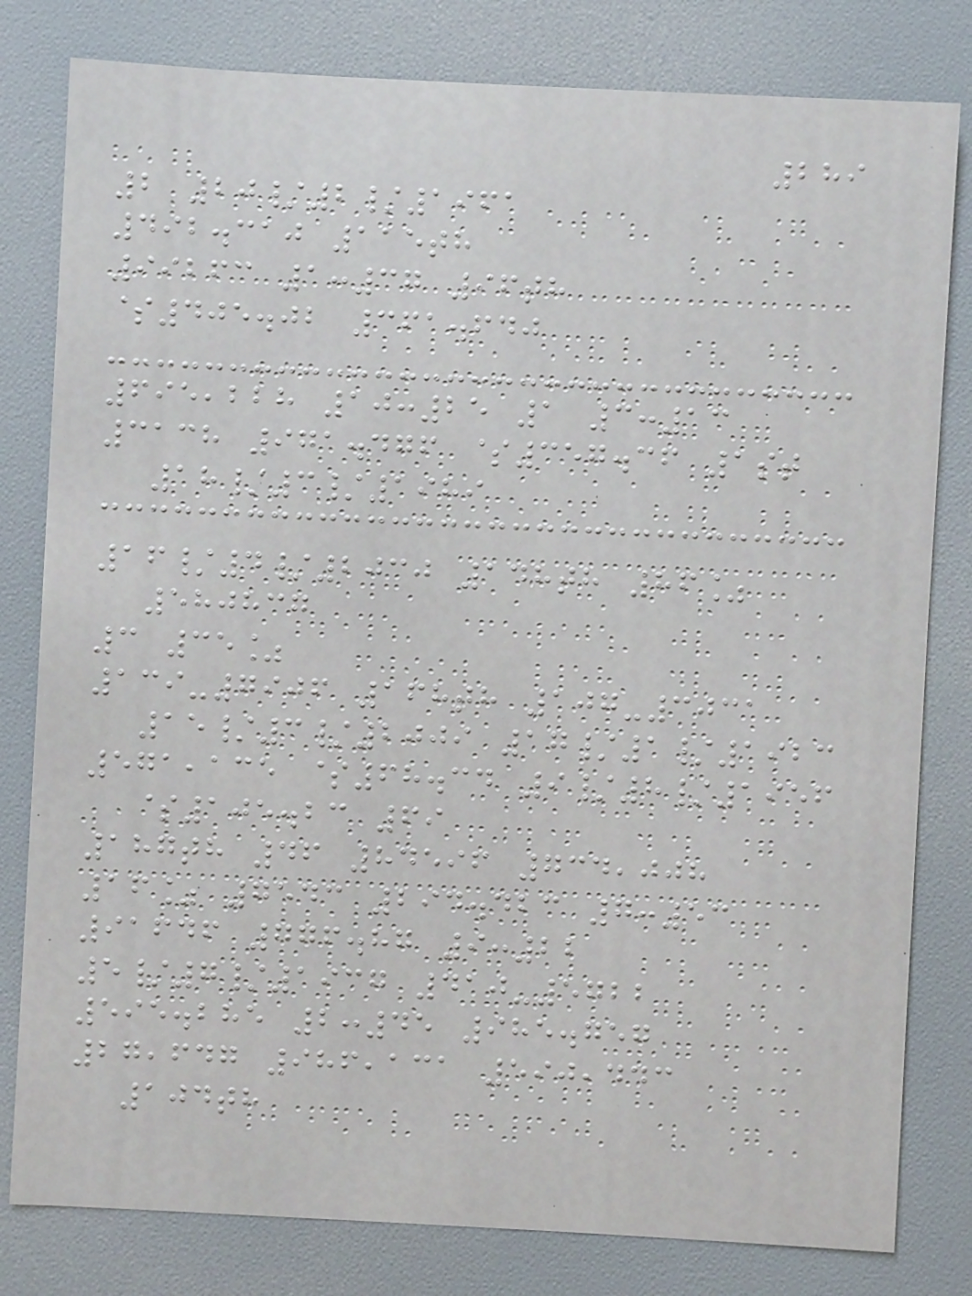289
2 20/2/1961
492.310 115th
99263 1:37 96th
$405.02 361.640
695,228 10:25 1 3:13
3138 971.476 $357.36 1st
18/3/1989
16/4/2030 148th 86%
580837
3 35%
139-7906 168th 107-3031
15/3/2009 17/1/1923
571,135 $68.34 9/8/1956
$105.23 69
187th 46 84596 734,008
16% 7543 294.423 7:53
91646 776.87 9:22
5/7/1937 410-5722
595.285 2:45 985.757
27,647 986,131 590,443
104th
